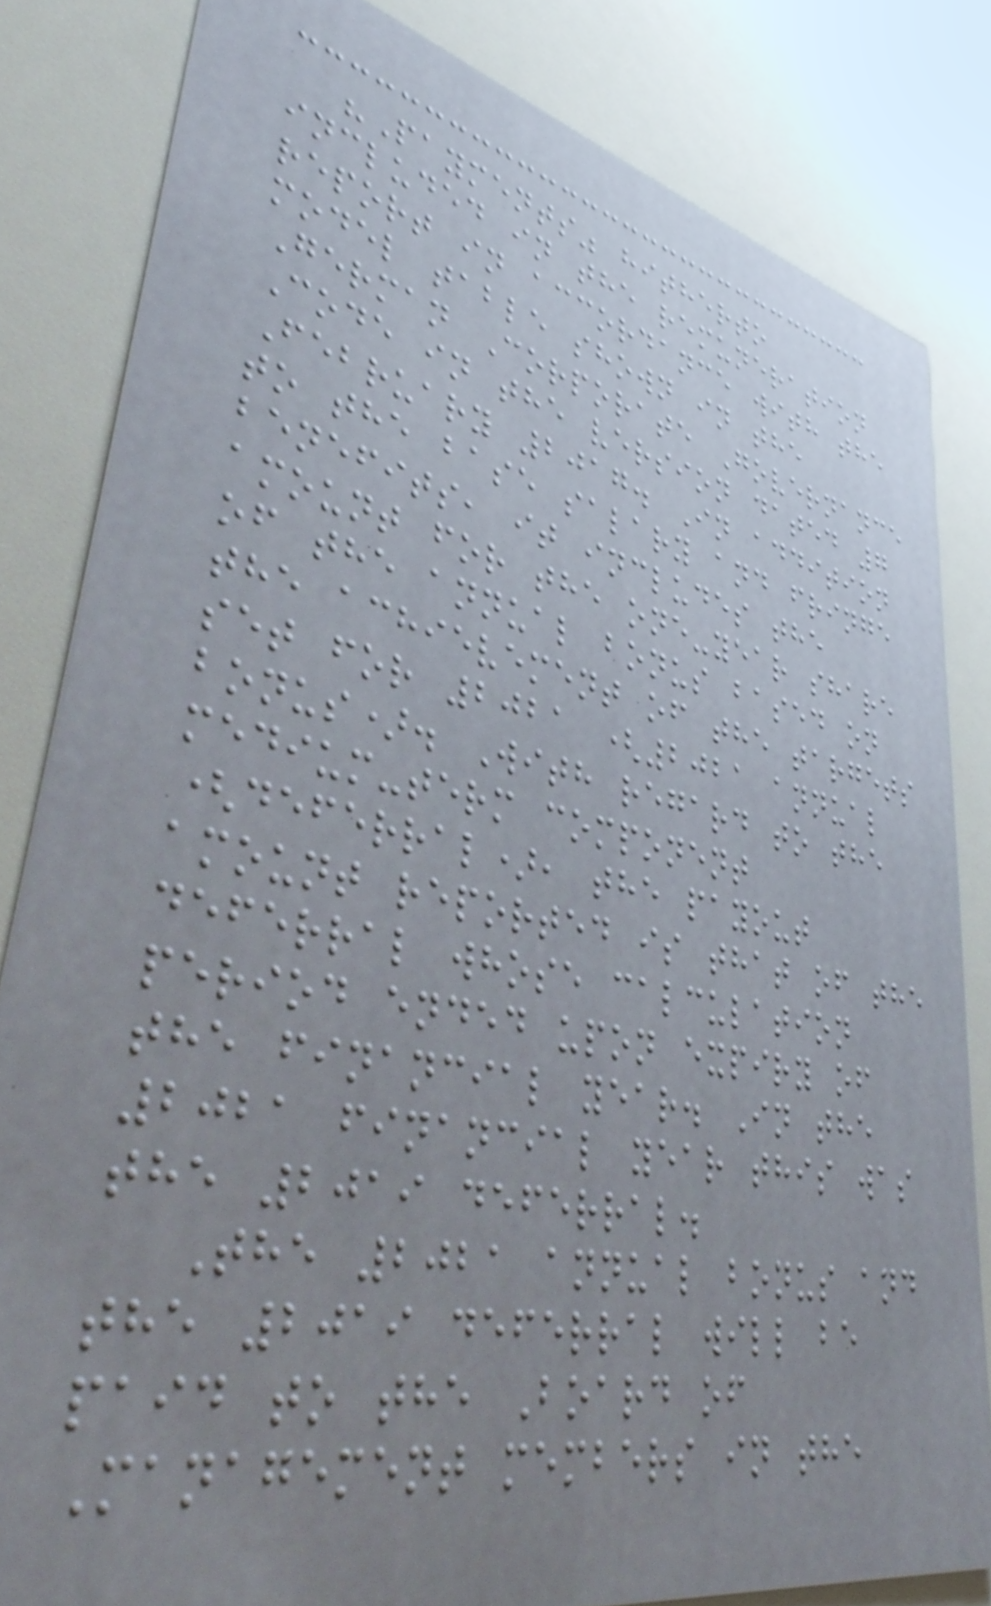"Payments" hitherto
included in the remuneration
report in accordance with the
model table shown in the
German Corporate Governance
Code in the version dated 7
February 2017. In addition
to the base salary and fringe
benefits, it includes the
amount for the one-year share
of the annual bonus based on
the achievement of the targets
set for 2021 (2021 annual
bonus). With regard to the
medium-term component
(deferral), the payout
amount reported is that of the
deferral whose calculation
period ended upon expiry of
the financial year. In the
2021 financial year this was
the 2019 deferral.
The 2021 annual bonus and
the 2019 deferral will be
paid to the Board of
Management members in the
